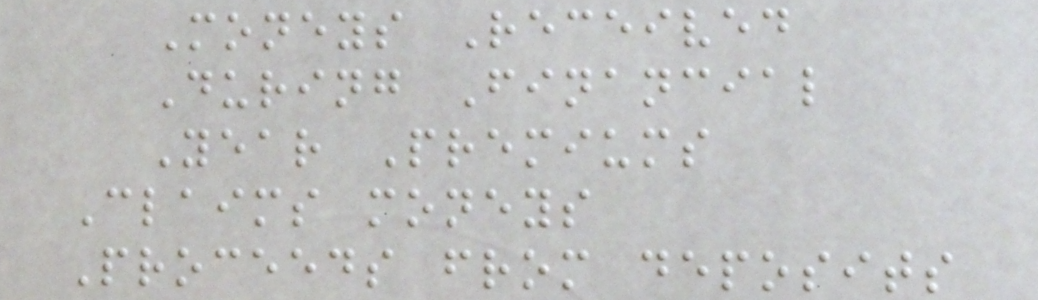Moneys Received
During Financial
Year Premiums
Claims moneys
Proceeds from deposits
